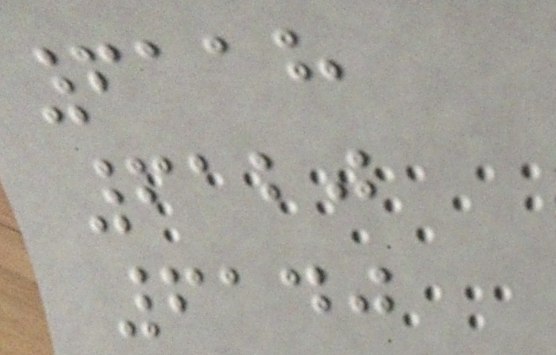6118
6120
6140
